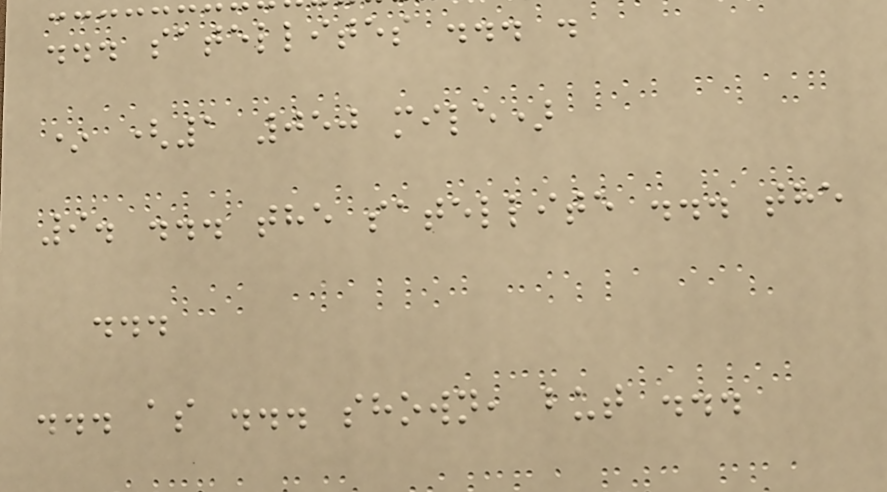... satellites ... .
* (1 050 mile)
9. ... the satellite ... the
...
... as ... shown, but ...
